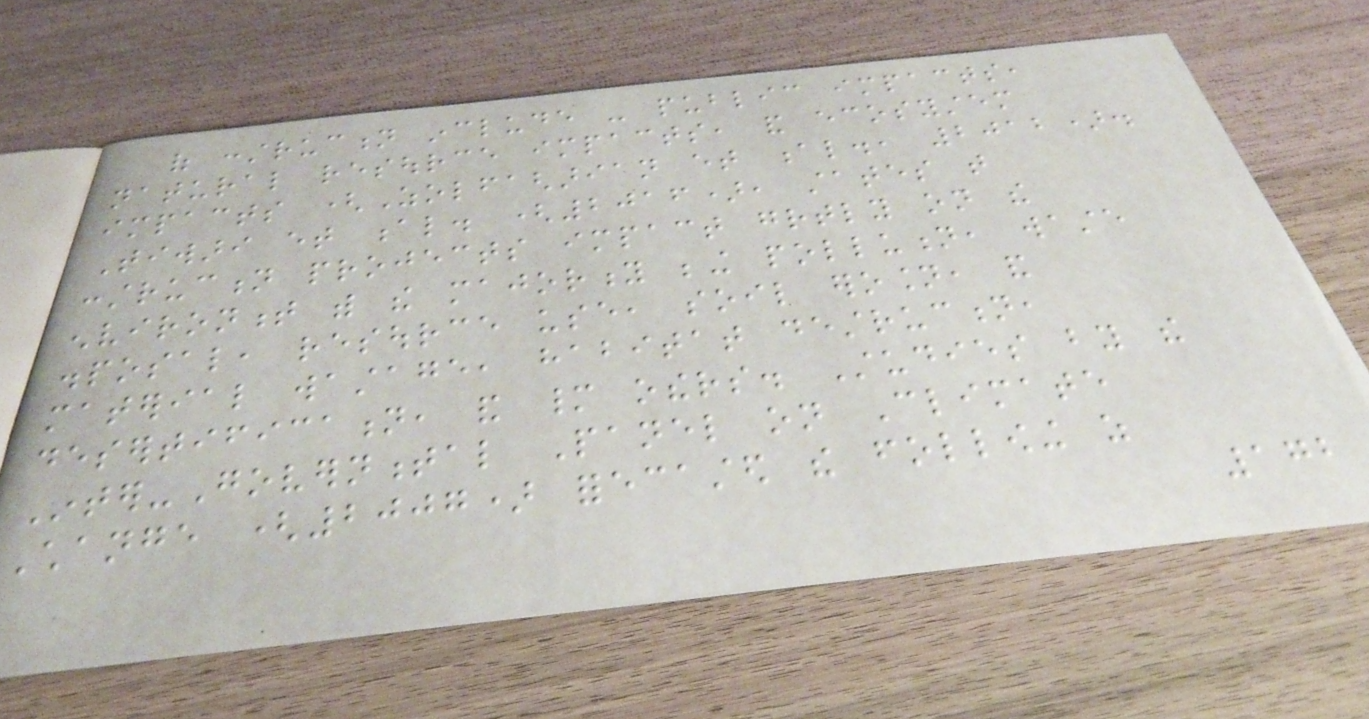of construction include - public impacts,
natural resource impacts, and ecosystem
impacts (Zolfagharian et al., 2012).
Tiwari et al. (2016), states that
construction projects impact greatly on the
environment with the majority being pollution, waste
disposal, resource use, soil erosion, and
material wastage, habitat destruction,
desertification, and many others. Studies by the
Inter-Governmental Panel on Climate
Change (2007) forecasted the following as
172
